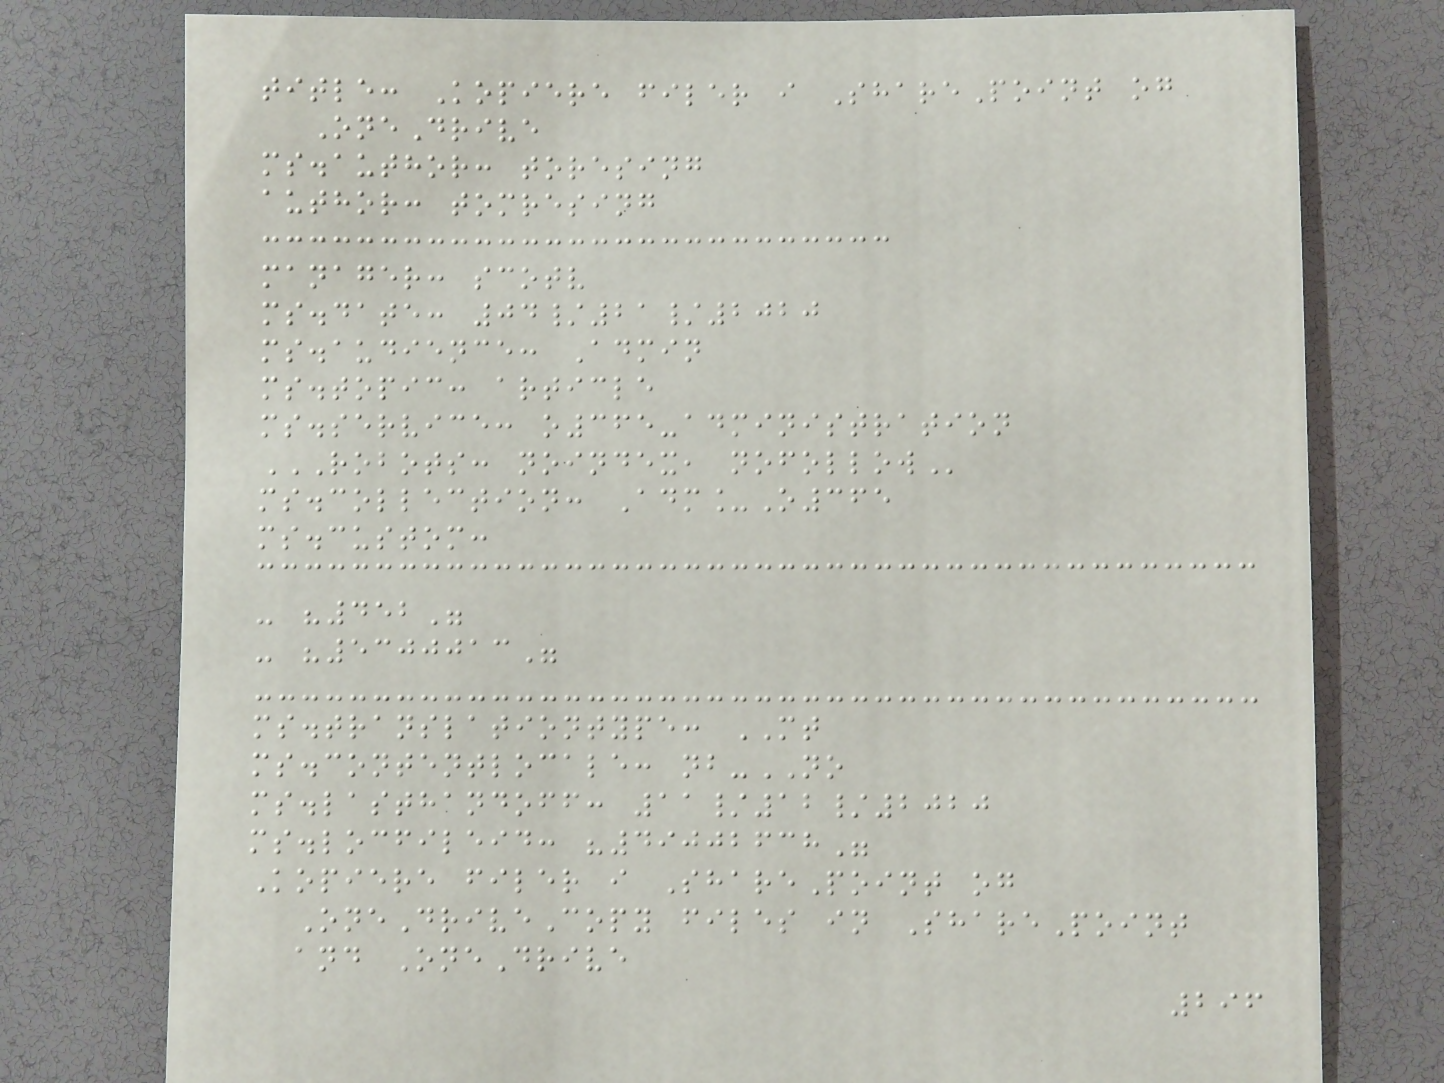title: Kopiere filer i SharePoint og
OneDrive
ms.author: toresing
author: tomresing
manager: scotv
ms.date: 04/21/2020
ms.audience: Admin
ms.topic: article
ms.service: o365-administration
ROBOTS: NOINDEX, NOFOLLOW
ms.collection: Adm_O365
ms.custom:
- "452"
- "5300013"
ms.translationtype: MT
ms.contentlocale: nb-NO
ms.lasthandoff: 11/12/2020
ms.locfileid: "49002638"
Kopiere filer i SharePoint og
OneDriveCopy files in SharePoint
and OneDrive
296
